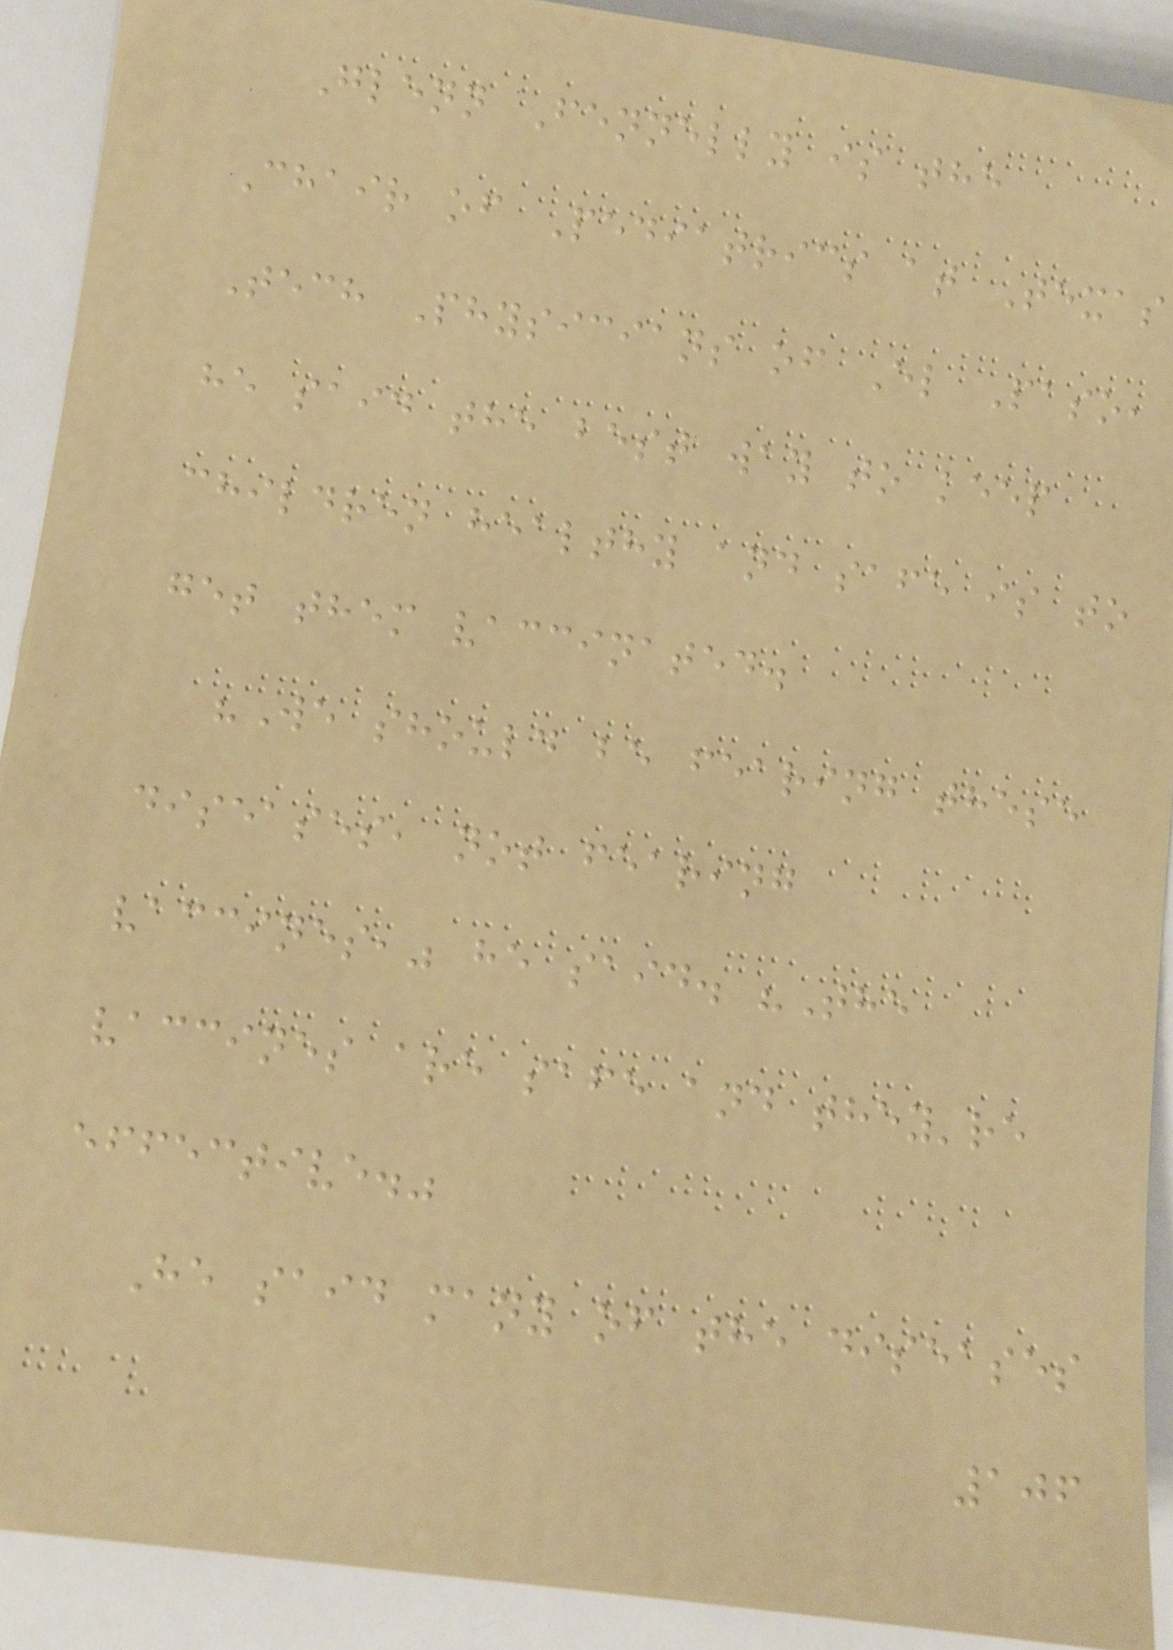Glenn Fennelly is the
Chair of Pediatrics at Texas
Tech Physicians of El Paso,
he said the best way to keep
children healthy and safe is to
get them vaccinated.
"We should be fearing these
diseases, not fearing
vaccines," he said. "The
vaccines are safe and they're
effective."
He said many of the diseases
106
